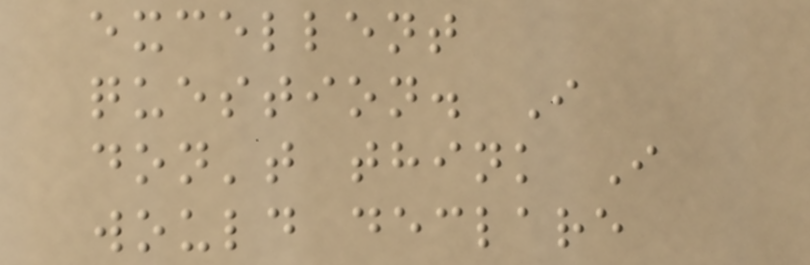excellent
question. I
don't think I
would declare
